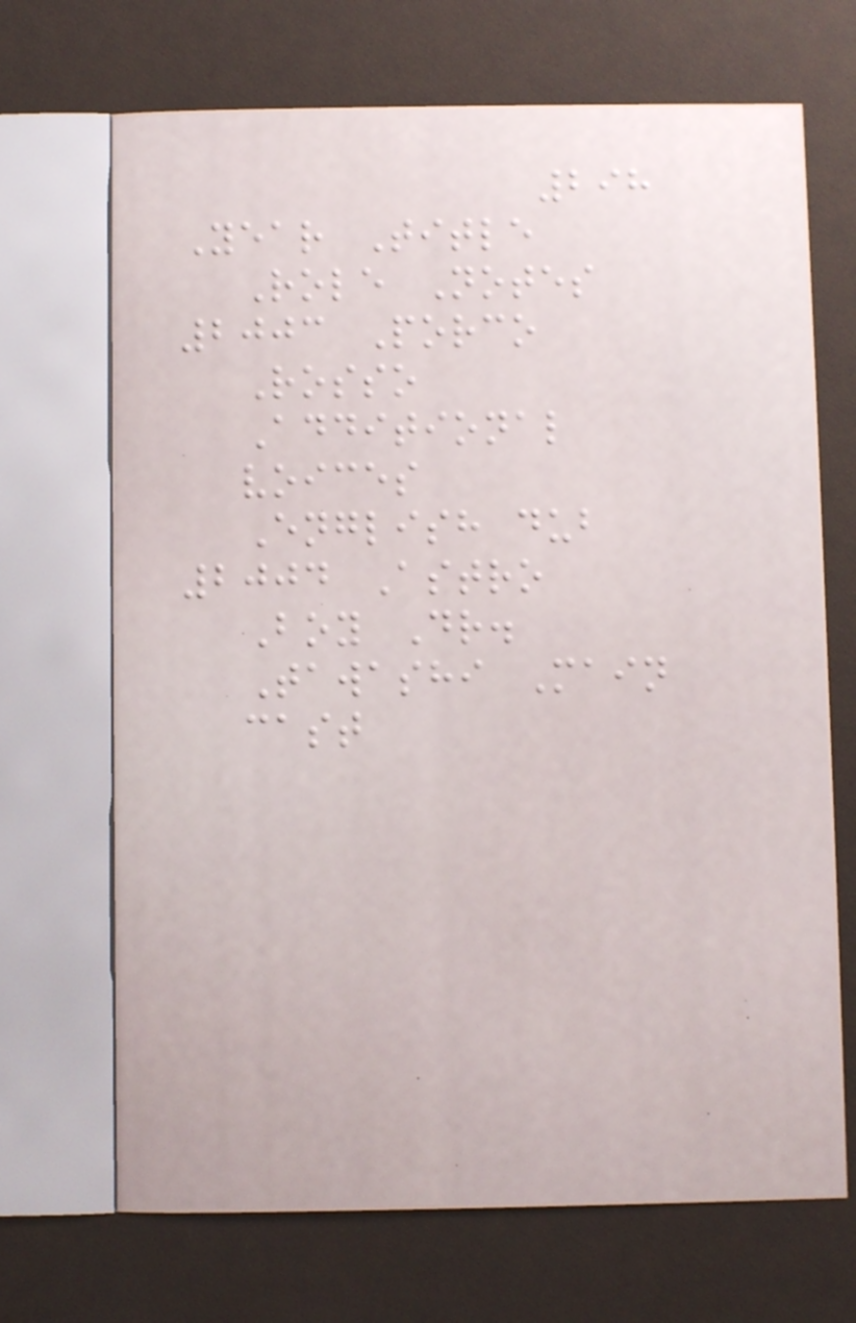298
Year Title
Role Notes
2003 Porco
Rosso
Additional
voices
English dub
2004 Astro
Boy Dr.
Tawashi Main
cast
